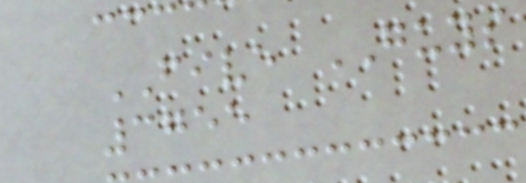FIVE GUYS
3755
